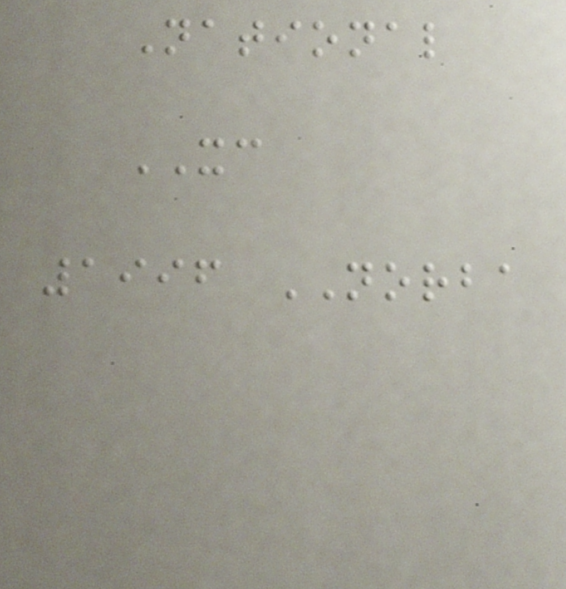National
XC
1996 NORBA
